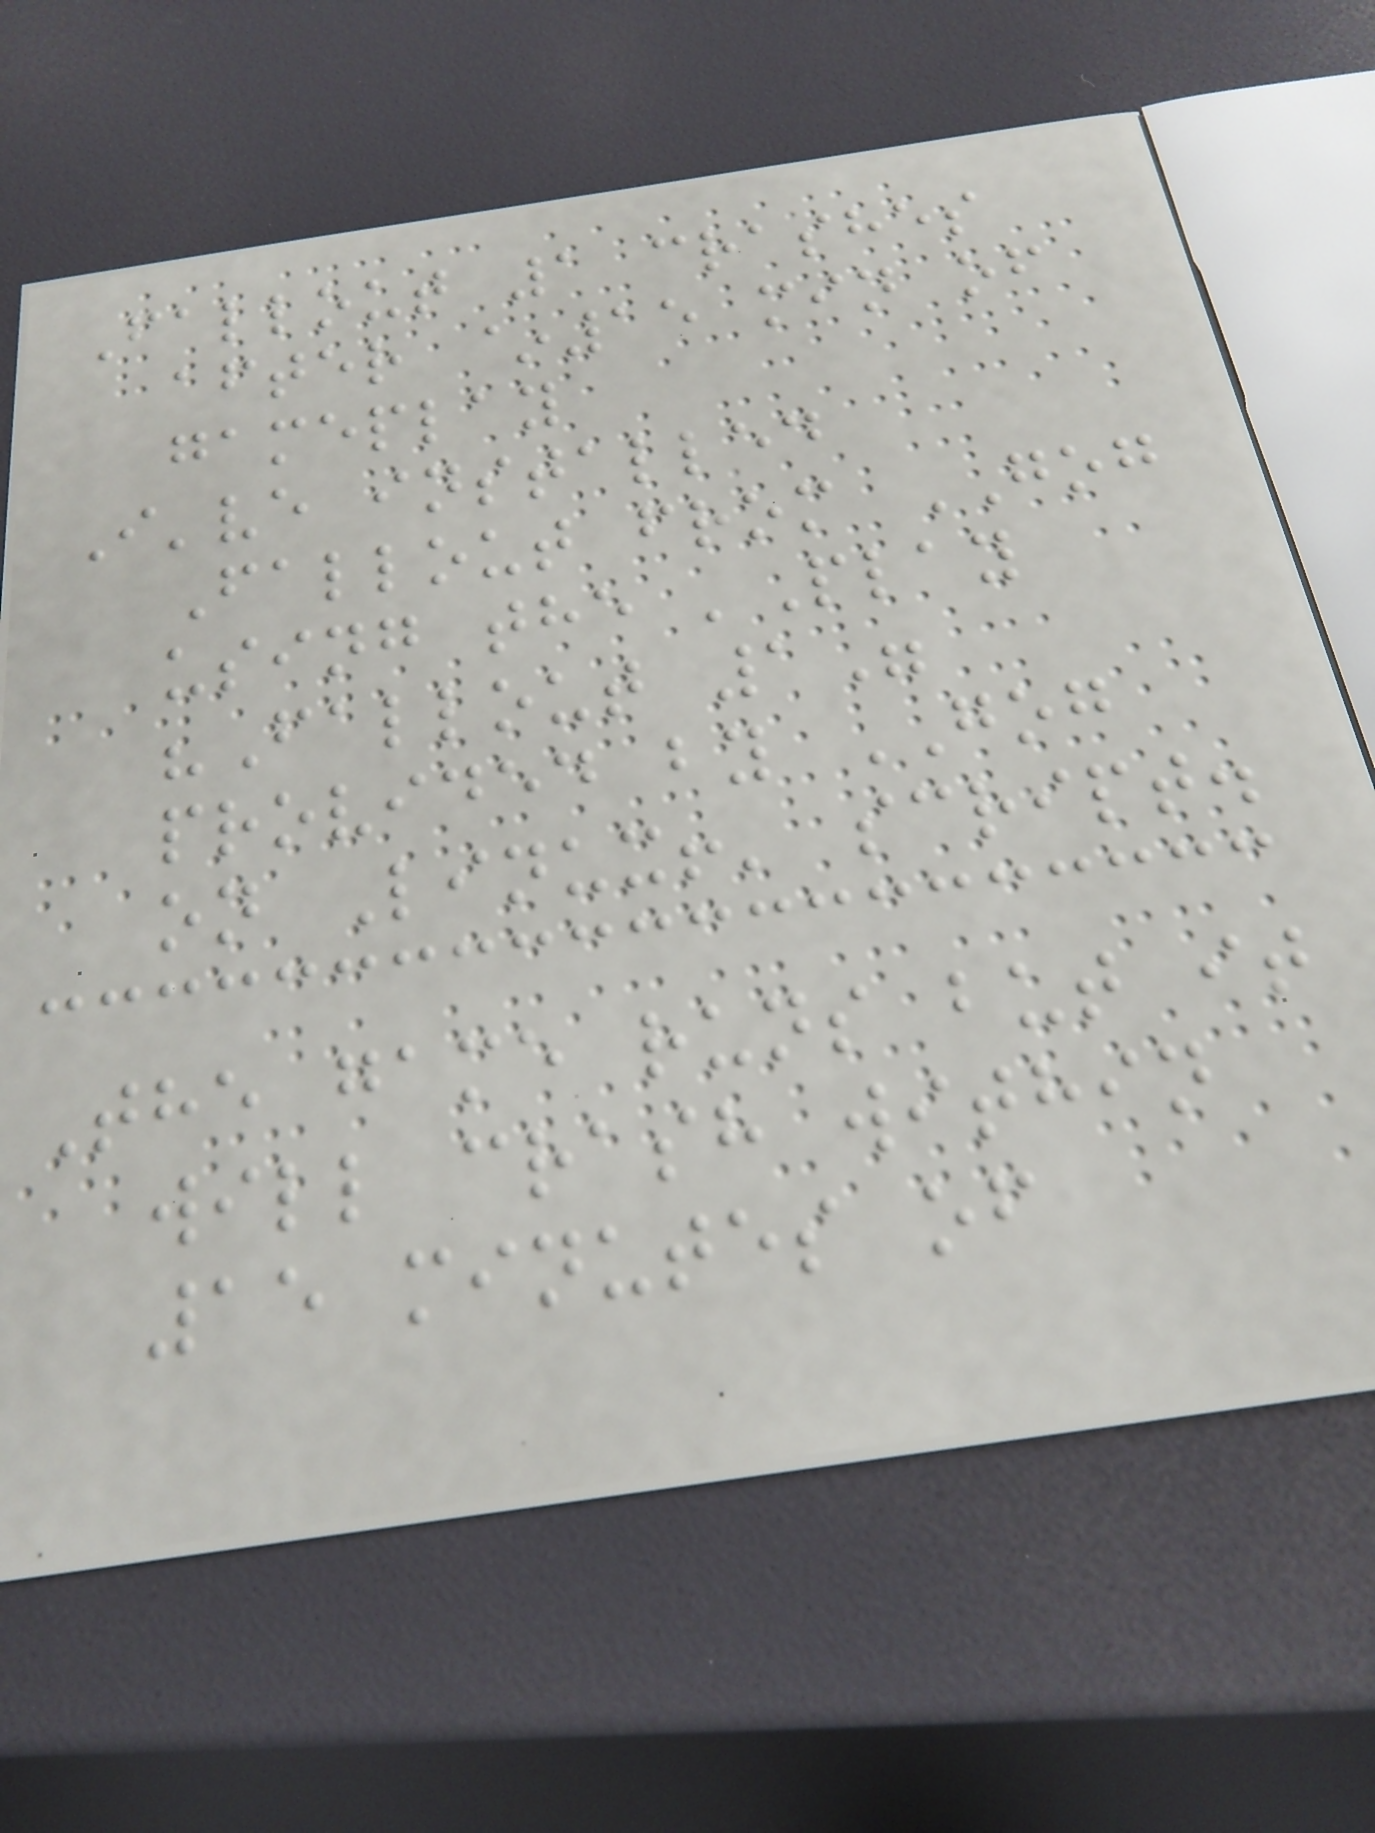Fallout 1 crashes
after ~15 min of
gameplay
I've installed
Fallout from GOG
using the 'Play
"Fallout 1"
provided by GOG
on Linux!' script.
The game runs but it
will crash within
15 minutes of
